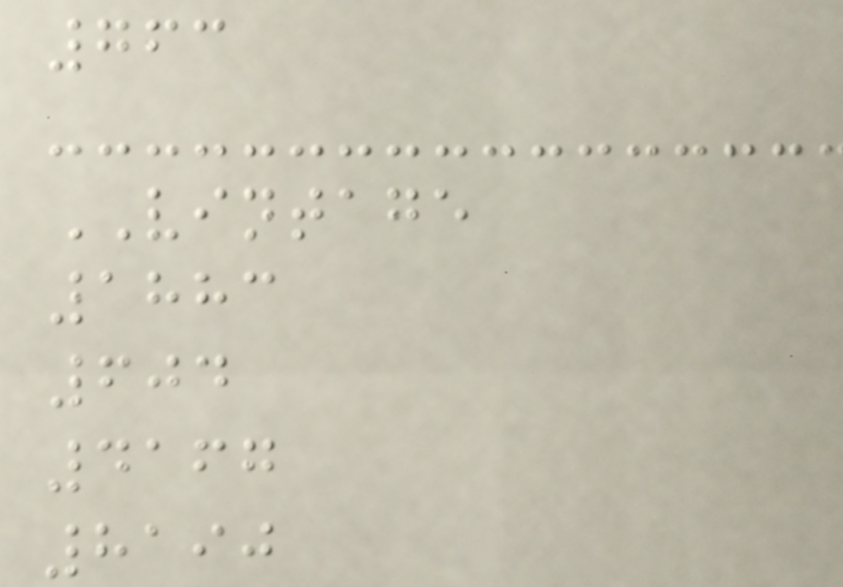763
VINTAGE
1883
604
4167
8190
